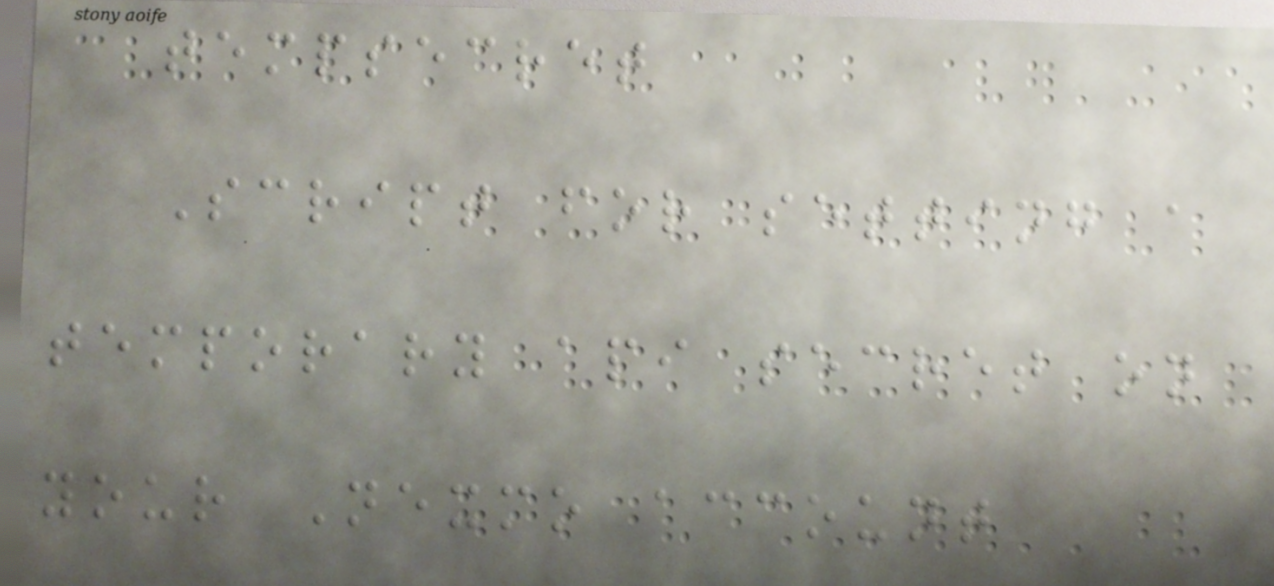tempsecret
Script for setting a
temporary api secret on
your Nexmo account
